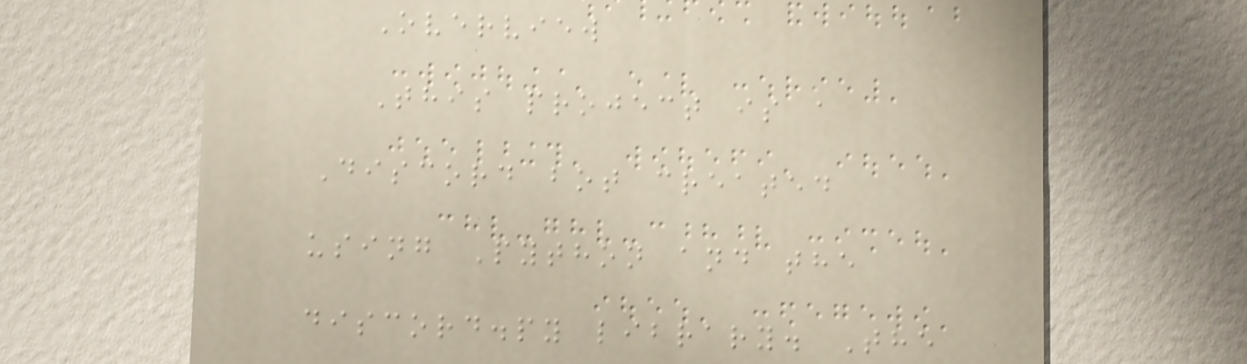Overview
This project is a
Discord bot created
using Python and the
discord.py library. The
